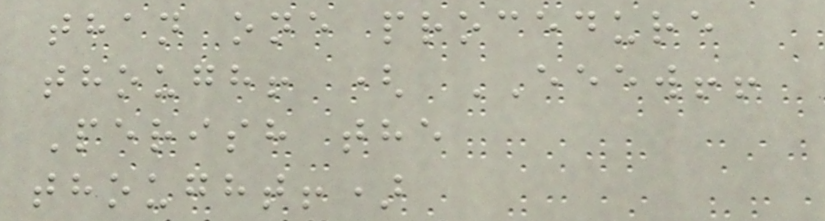than one procedure
though! ( EEEW!!
Perish the
thought!)
